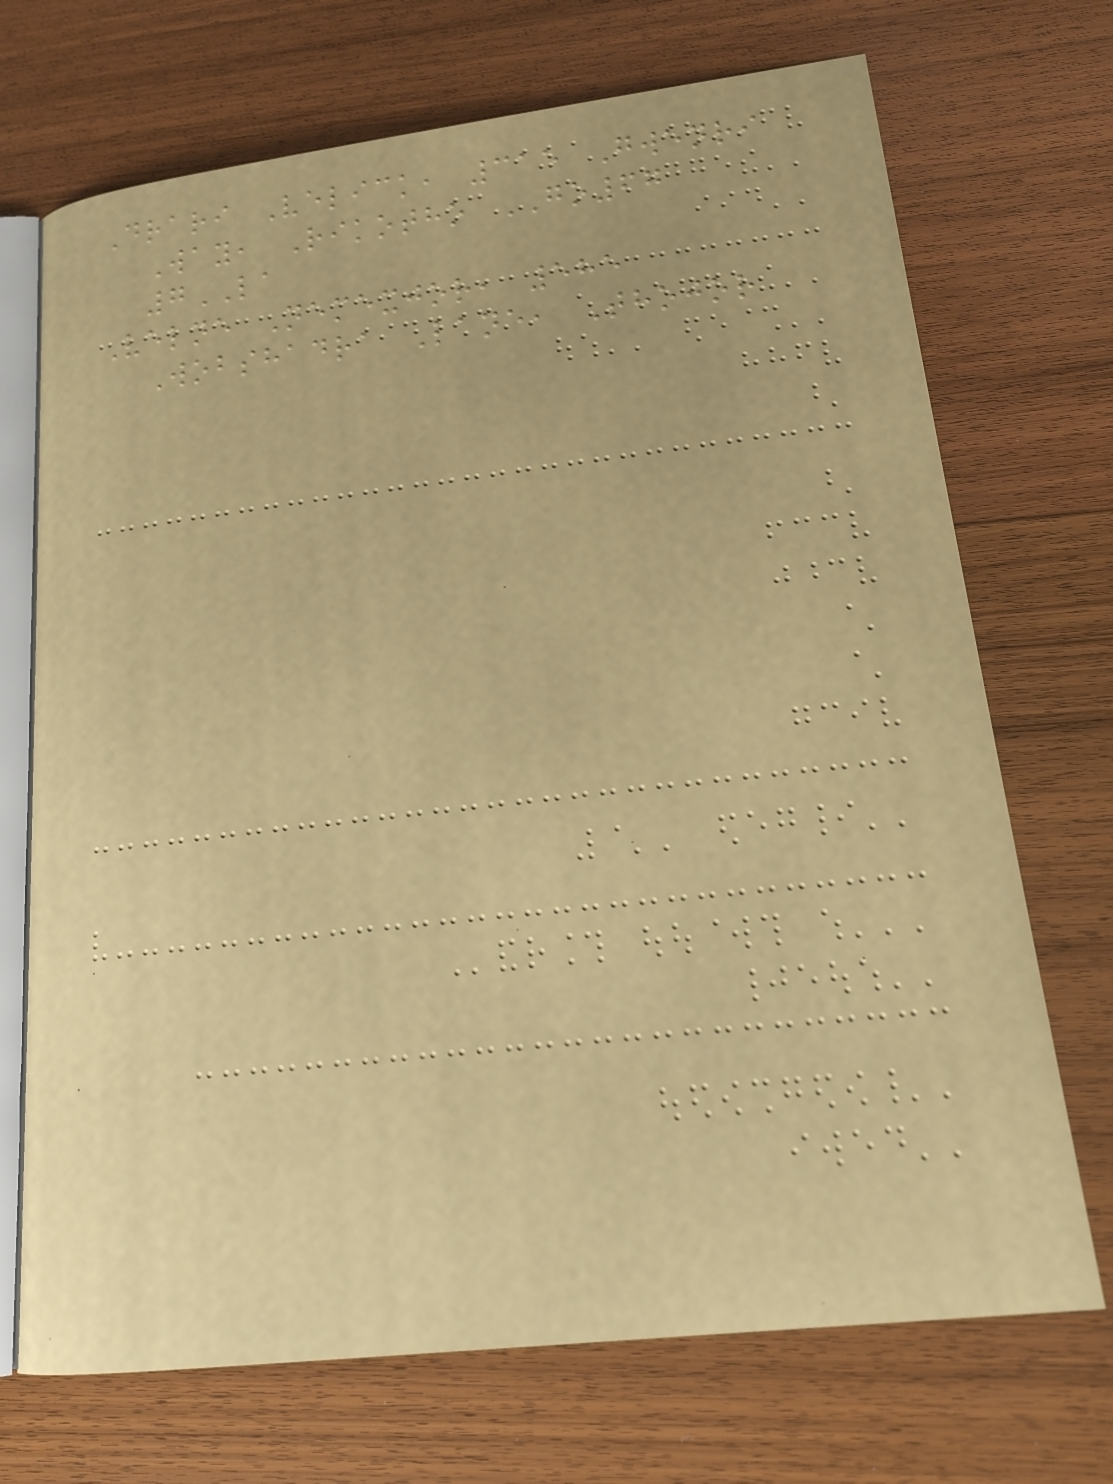Drari Velick, 315 Gwenri
Way, Rikotho GO67
7LA
Velne Nemexjor, 585
Wobshadra Lane, Thojor
